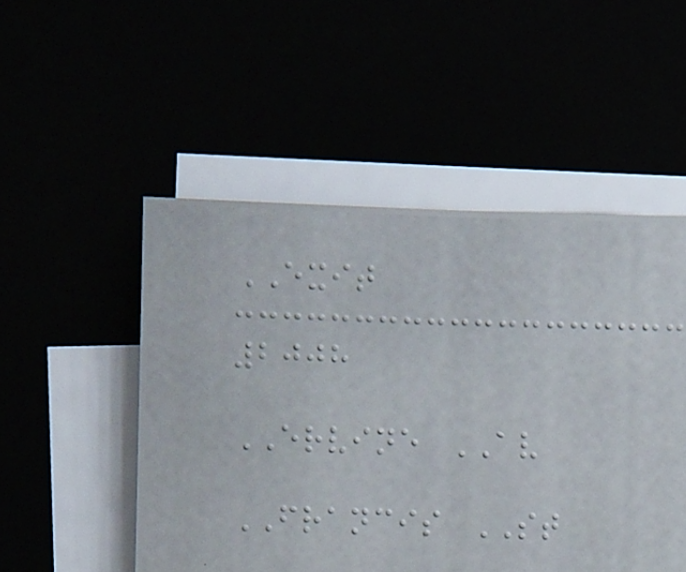EXIT
2008
ERVINE AV
FRANCIS ST
